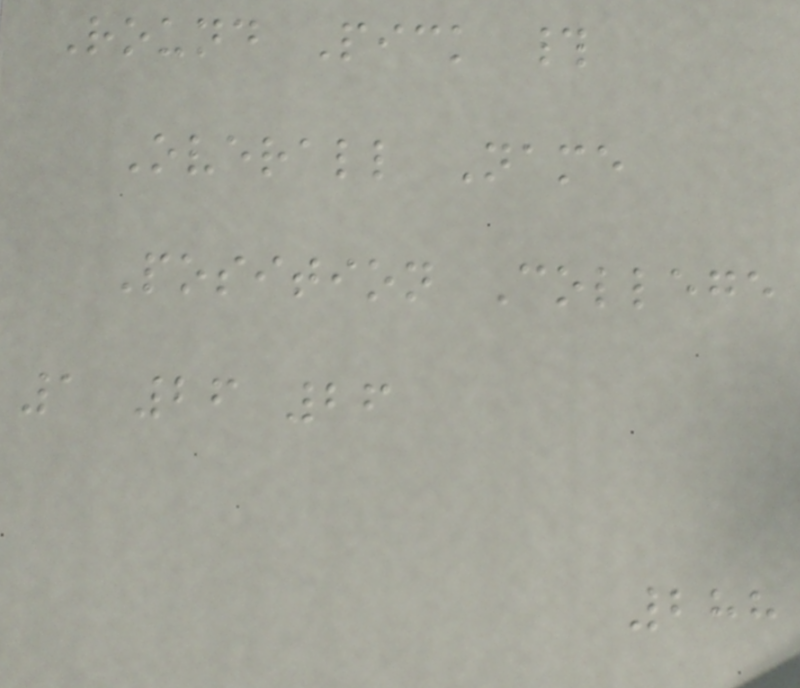Round Pick #
Overall Name
Position College
1 26 26
288
